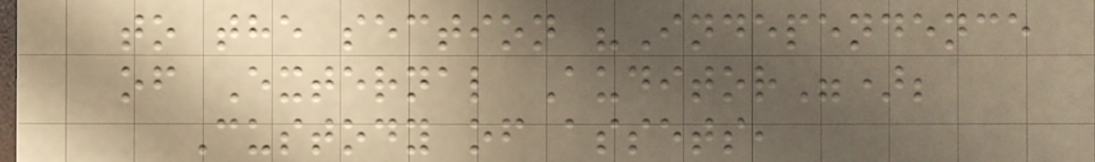to the section "Independence
of External Auditor");
Custody of assets,
